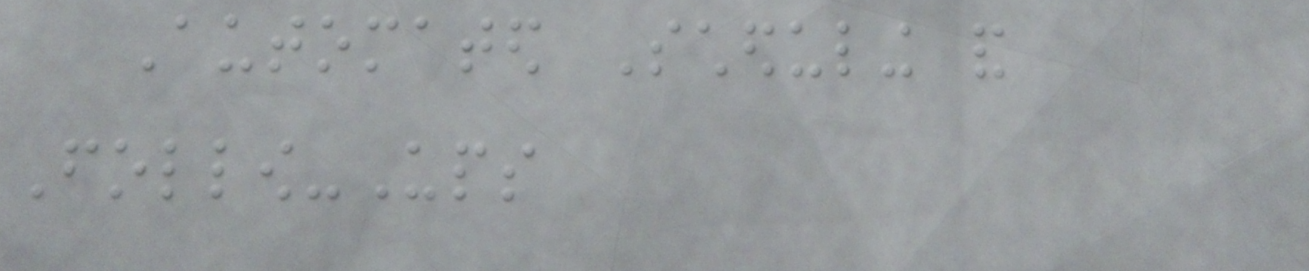Automated Scheduling and
Follow-Ups
